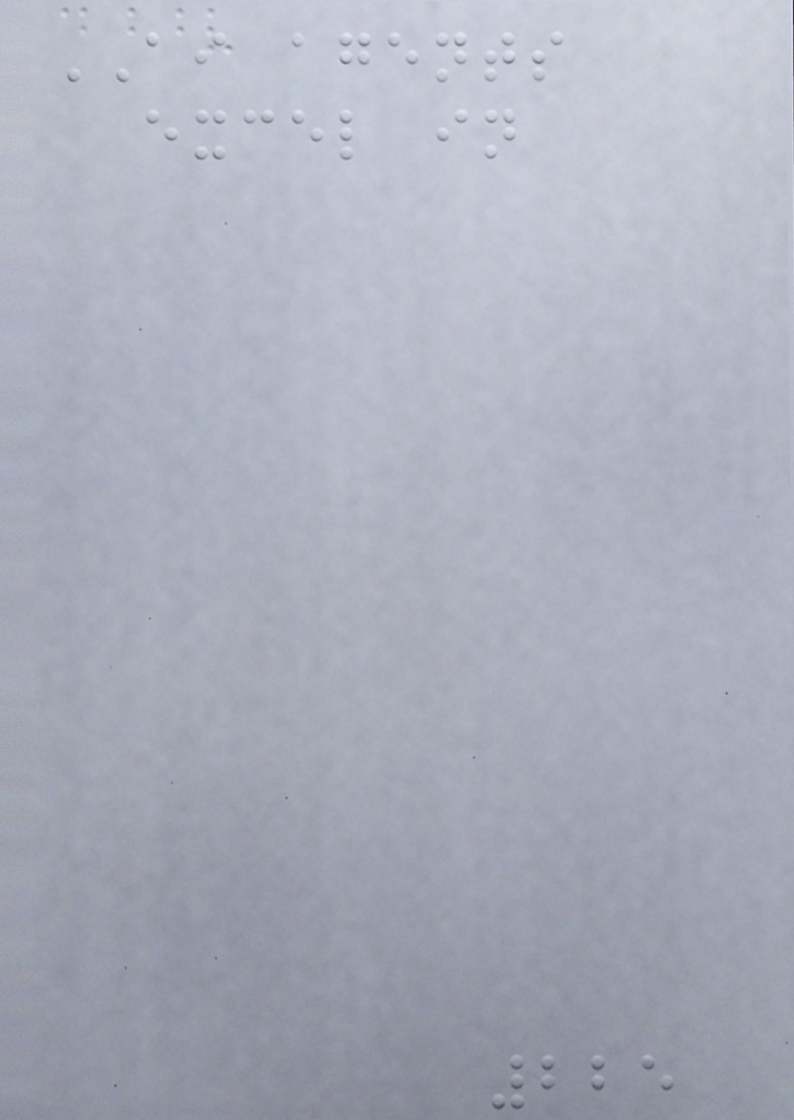AI agents
excel in
225
